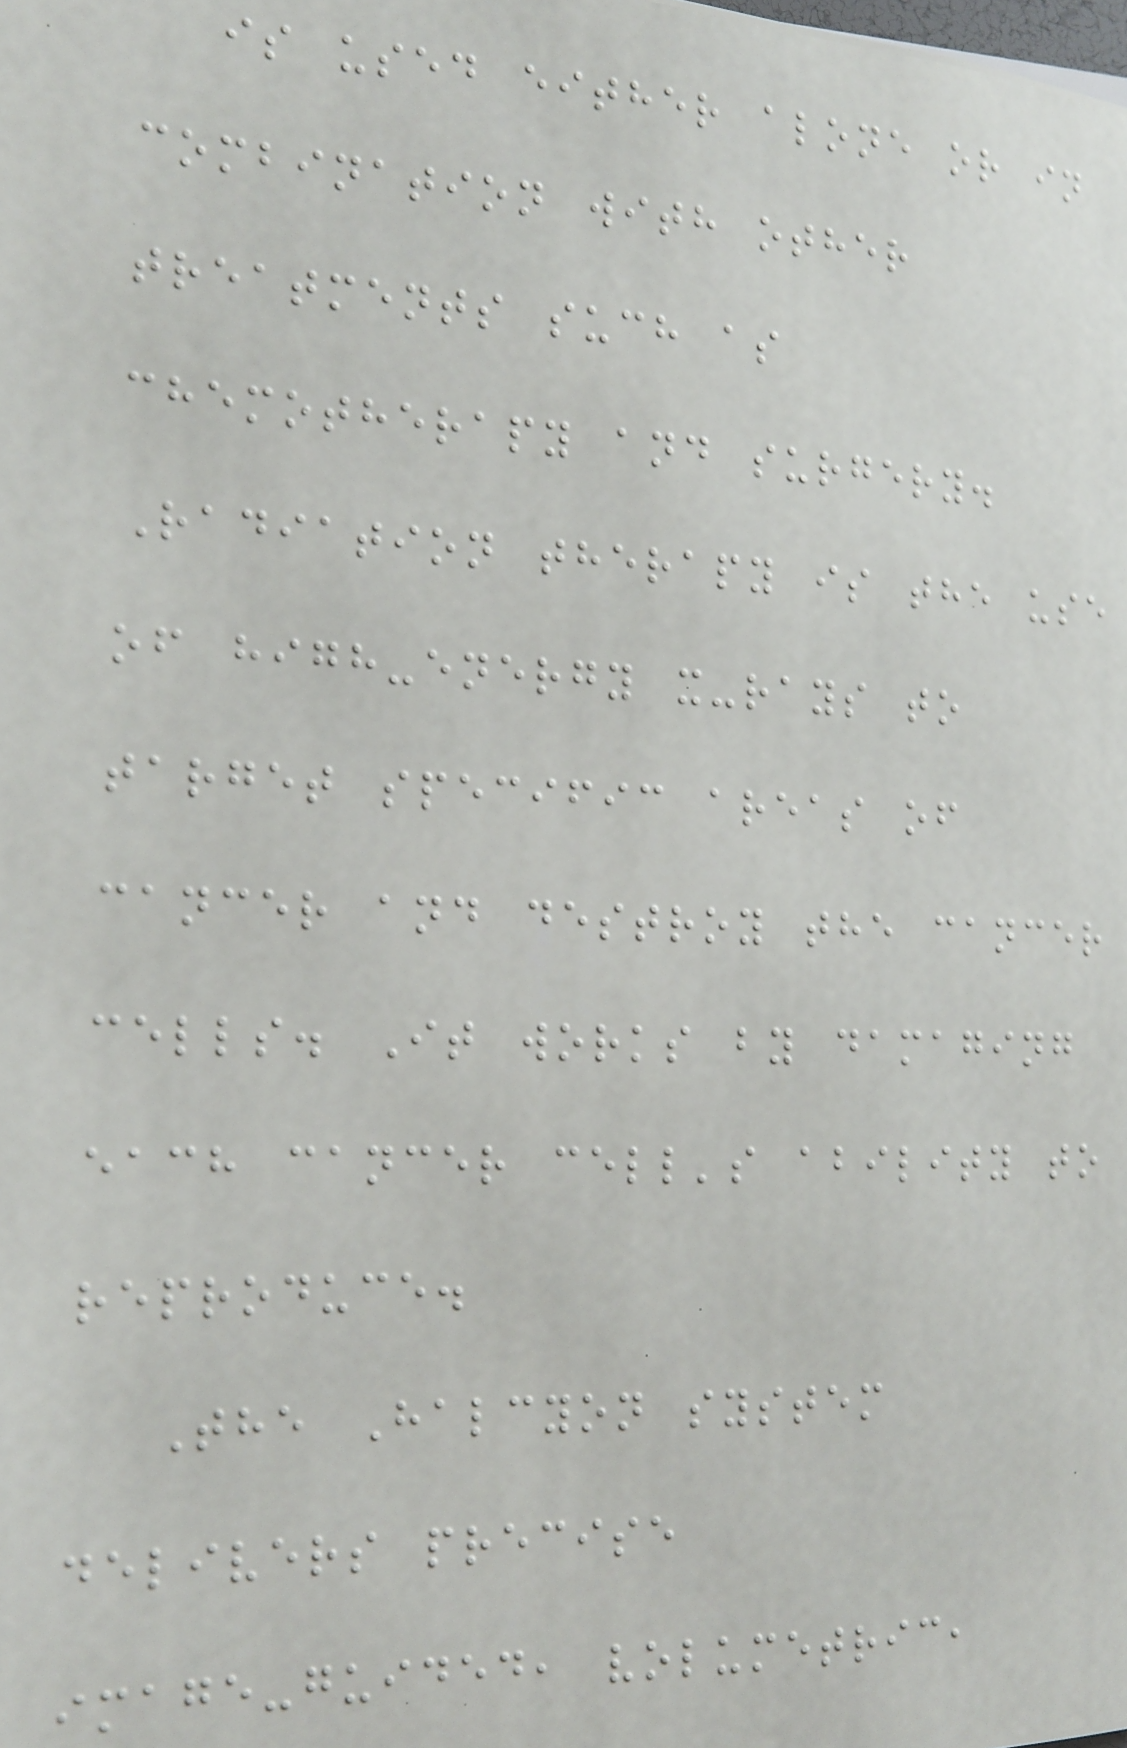is used either alone or in
combination with other
treatments such as
chemotherapy and surgery.
Radiation therapy is the use
of high-energy x-rays to
target specific areas of
cancer and destroy the cancer
cells. It works by damaging
each cancer cell's ability to
reproduce.
The Halcyon system
delivers precise
image-guided, volumetric,
